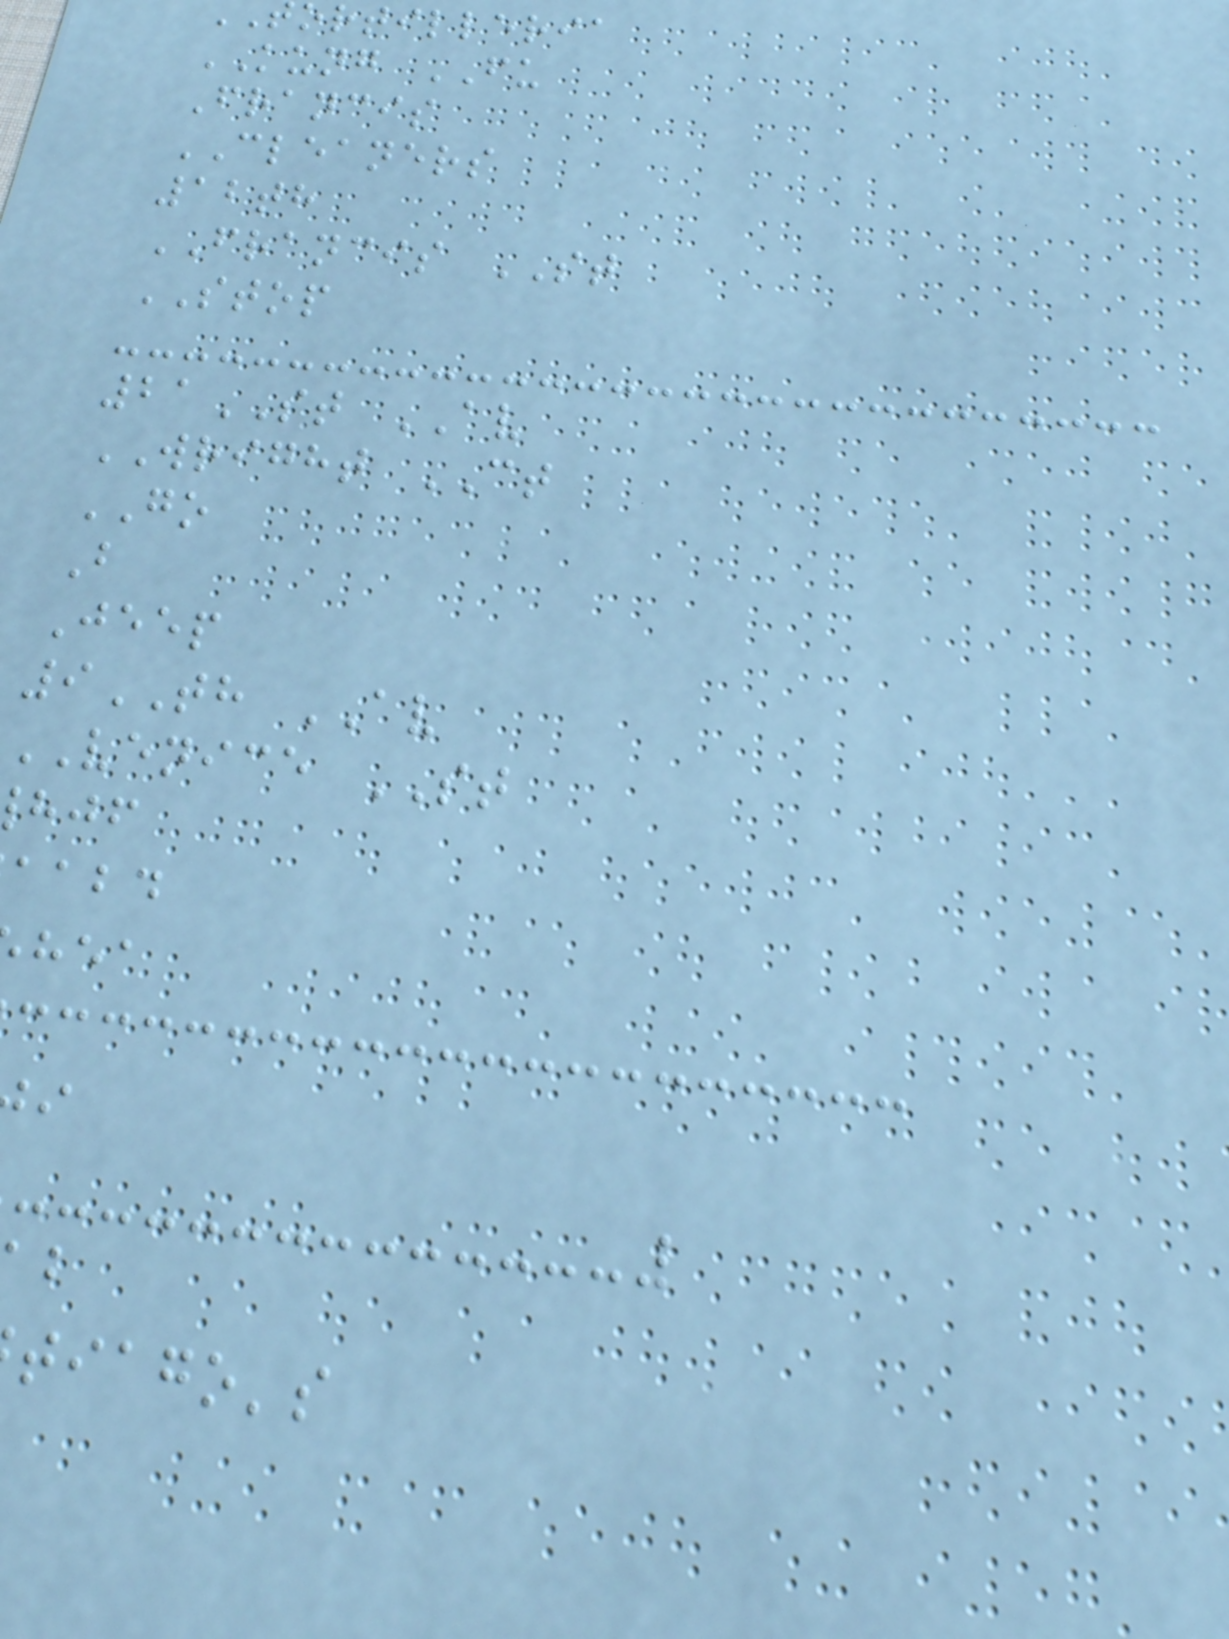ortilleria
KUNG FU
Francis
CLEANERS
12th
FRANCIS ST
STOP
21ST AV
WRIGHT CT
GO
B
Jeep
9TH AV
VENICE ST
aabd
tiago's
